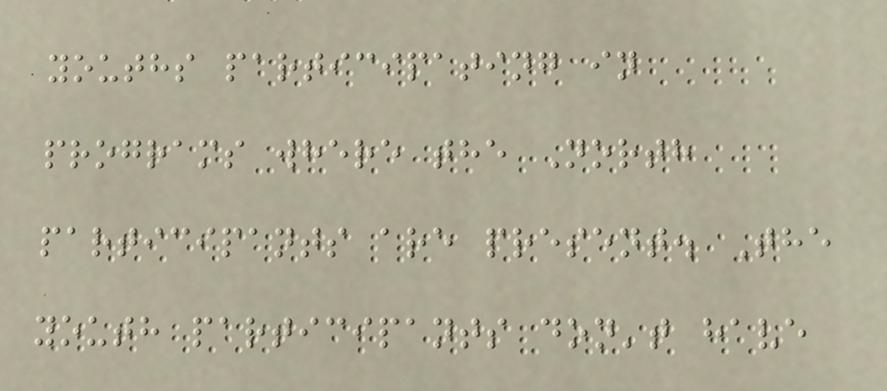youths participating in
programs where the North
participants are present. The
youth participants don't have
